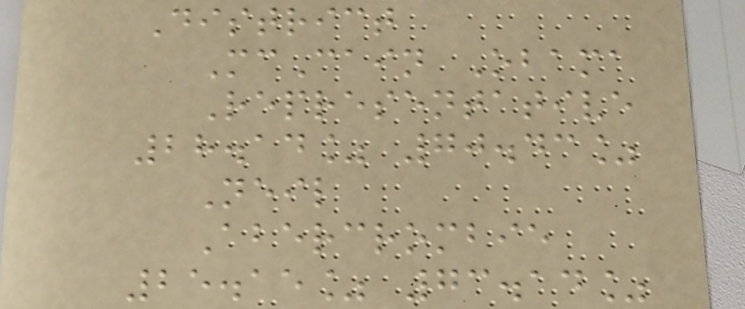District
McCain Obama
Representative
28.14% 70.43%
Neil
Abercrombie
25.15% 73.14%
